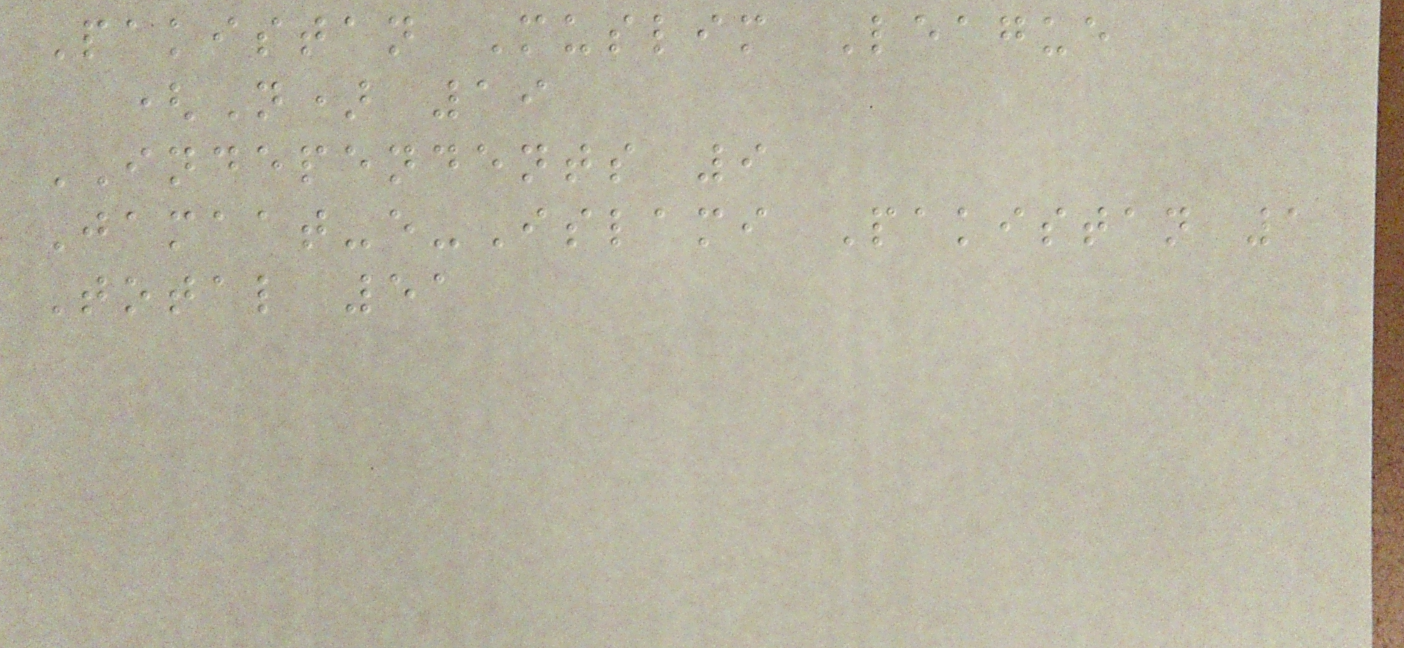Pakistan Muslim League
(N) 19
INDEPENDENTS 9
Jamaat-e-Islami Pakistan 1
Total 51
